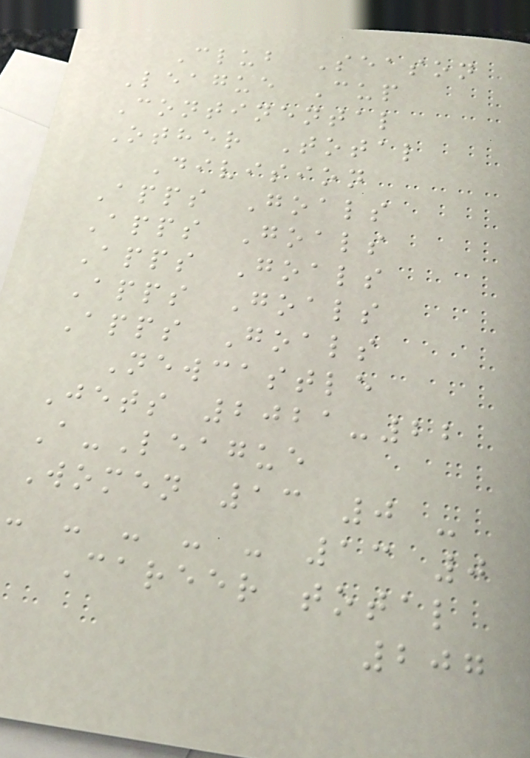Club Season
League Cup
Continental
Other Total
Division
Apps Goals
Apps Goals
Apps Goals
Apps Goals
Apps Goals
Newcastle
Jets 2021-22
A-League
Women 13 0 -
- - - - - 13 0
Career total
207
